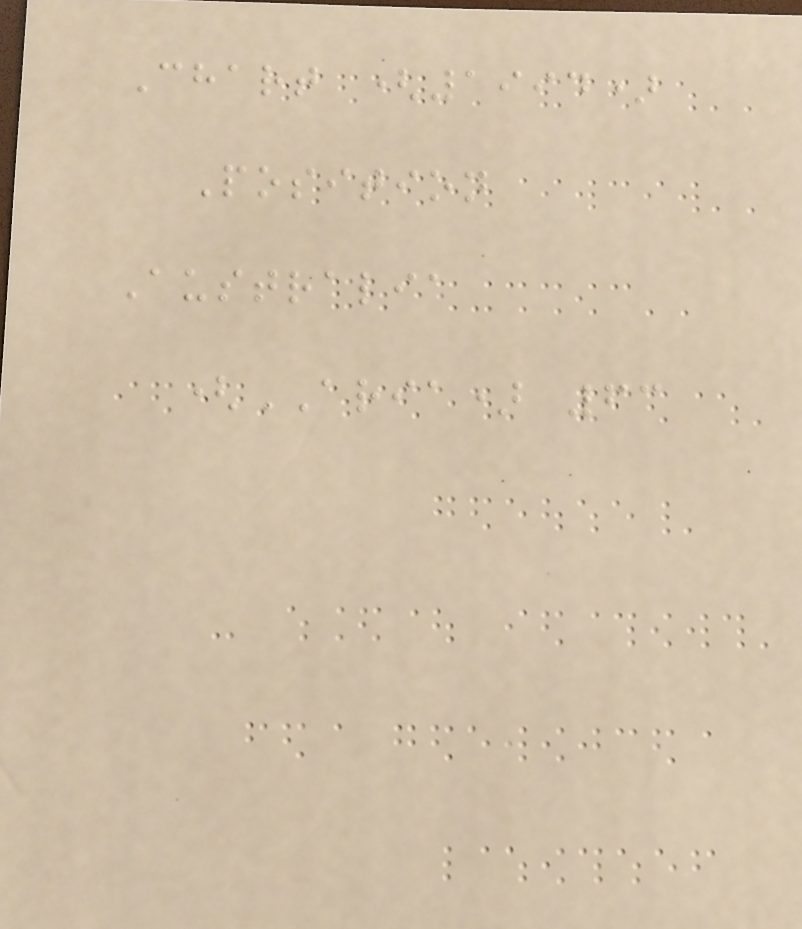Chart (1994)
Position
Australia
(ARIA) 63
